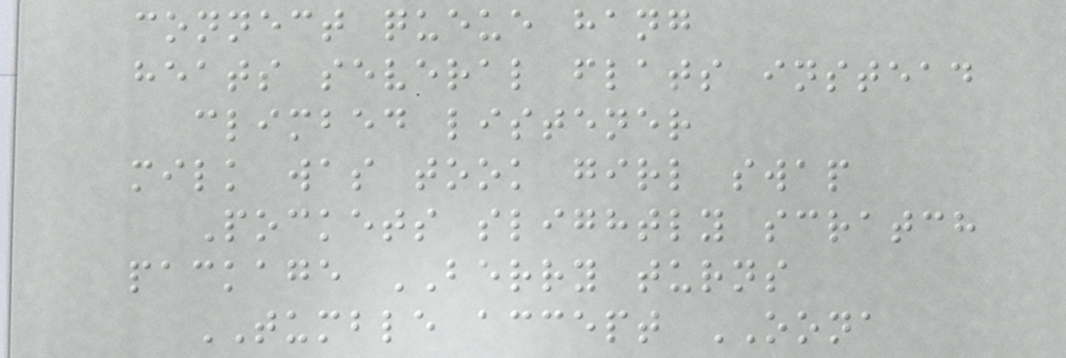connect queue hang
heats several flats instead
climbed listener
milk was took girl swap
Pockets slightly scratch
package BERRY turns
TUMBLE accept OONA
